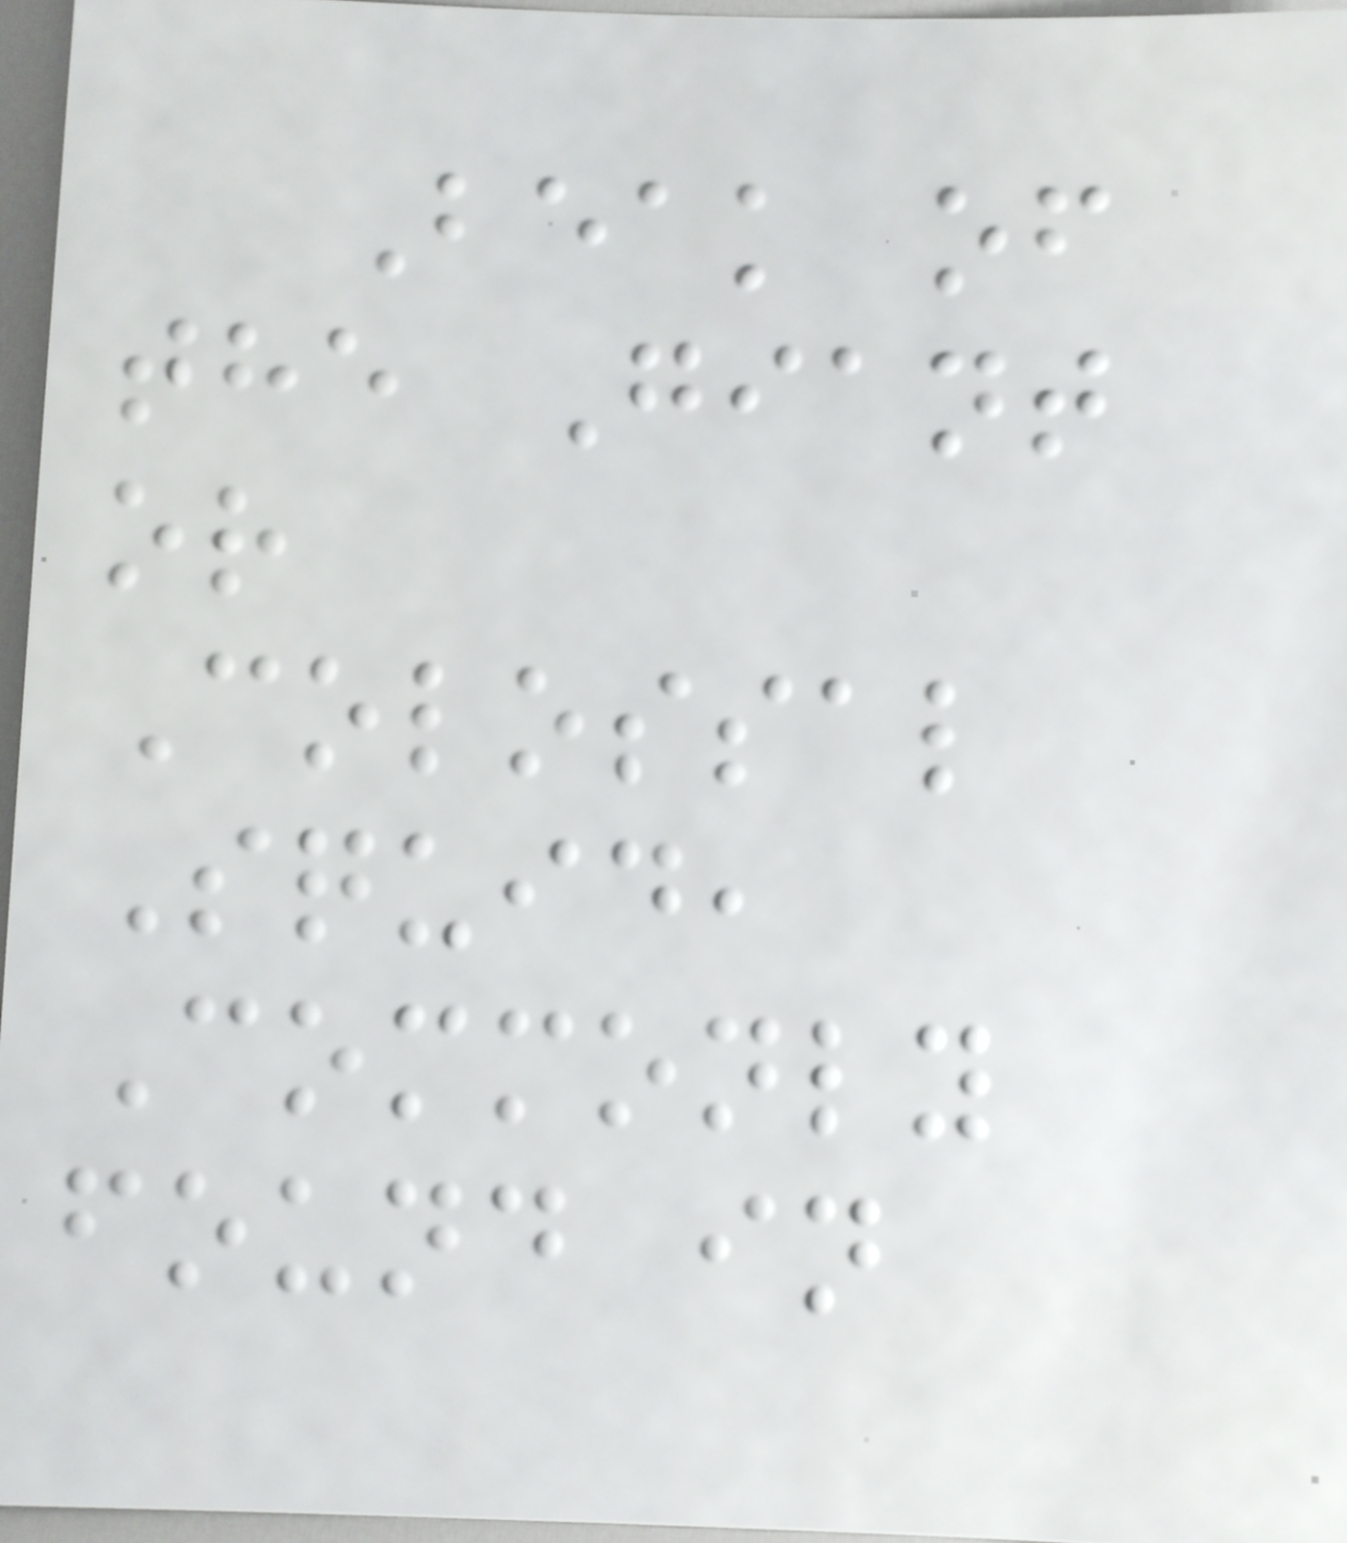Beak of
the Giant
or
Colossal
Squid,
Commonly
found in
